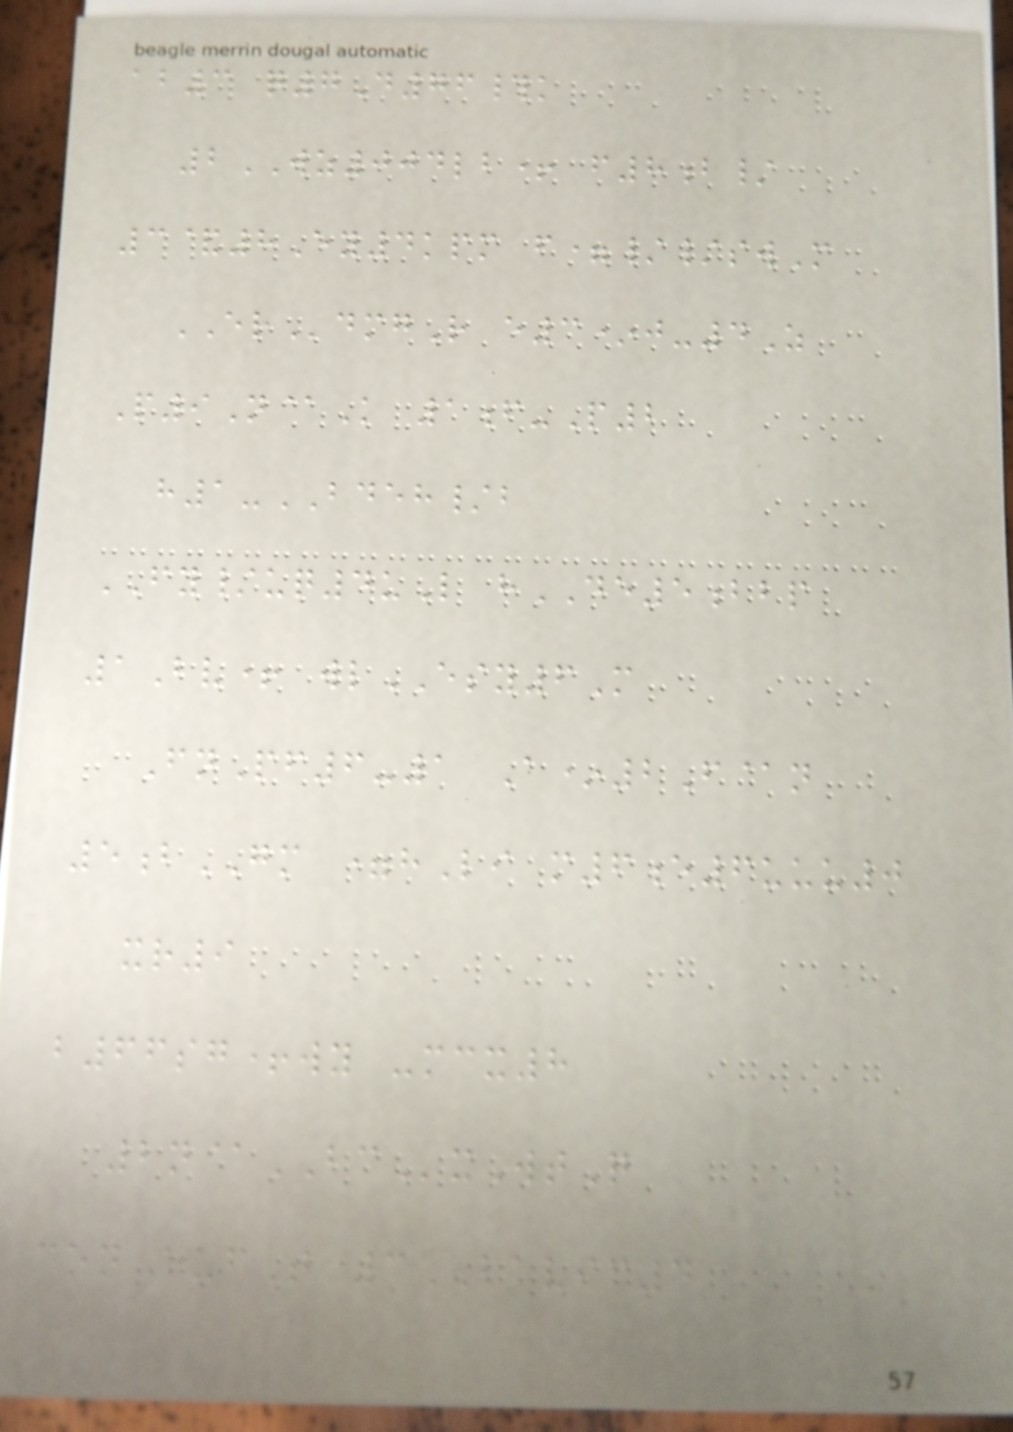ab3 q7D76#k
2WZ004lb+ f8b/
3&8Ey4kpm f=//swM
ERdmgR e3*j-4Z
P9N@K 1f-P2
h1-BDEH/b
FY/uq4uL hDE5bbp
1Bv+ wlESY6M
FnPf6-1 A*2F@n
5bGM =hLi m6e6uuu0
xr9
b66sg+wy -mcx8
2n@BCxWtQ
con eufT 3BAVIC4
